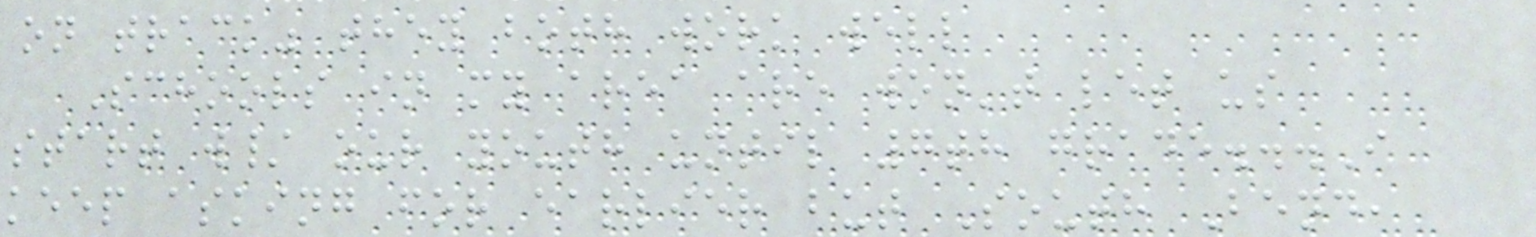on track" they both work well
Schools in my area are won't let us
start w/ our youth until 7th grade...I
keep asking for earlier but South Bend,
